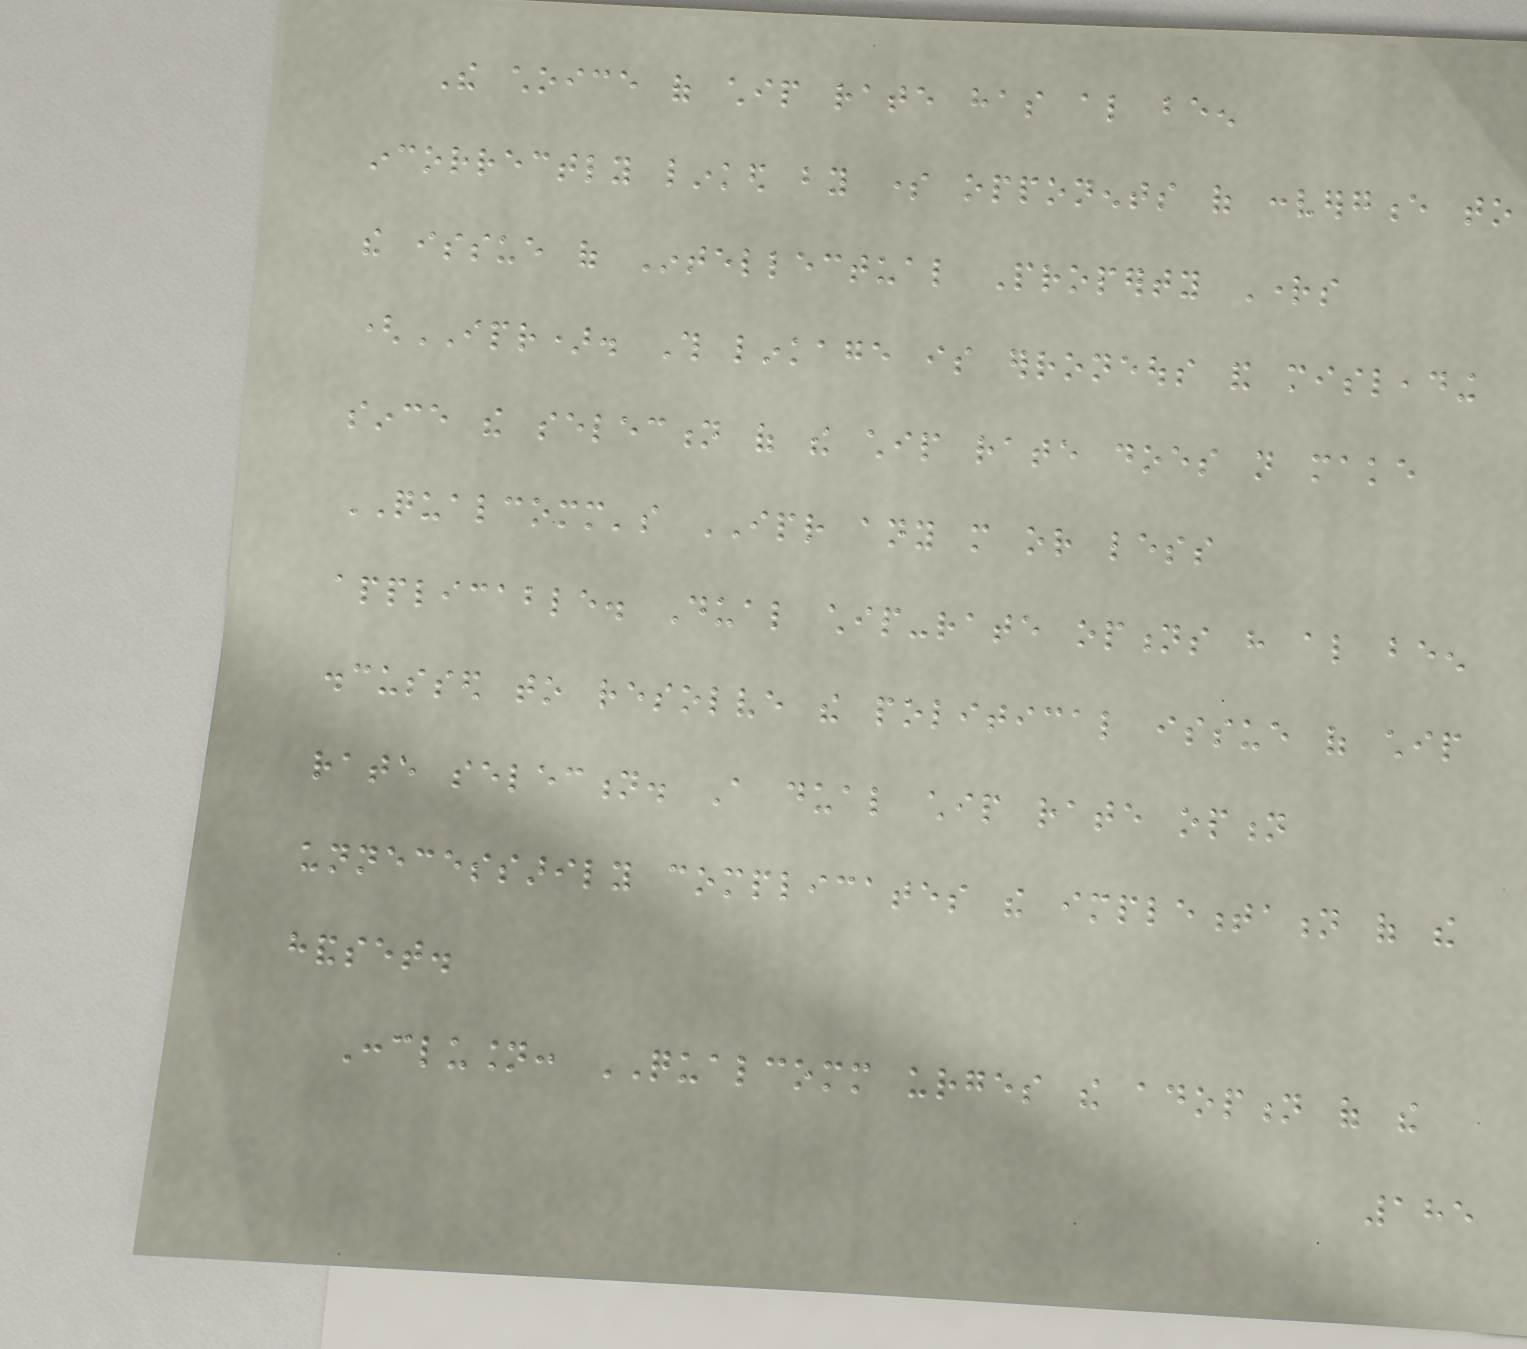The choice of chip rate has also been
incorrectly linked by some opponents of convergence to
the issue of Intellectual Property Rights
(IPR). This linkage is erroneous and misleading
since the selection of the chip rate does not make
QUALCOMM's IPR any more or less
applicable. Dual chip-rate options have also been
discussed to resolve the political issue of chip
rate selection. A dual chip rate option
unnecessarily complicates the implementation of the
handset.
Conclusion: QUALCOMM urges the adoption of the
185
